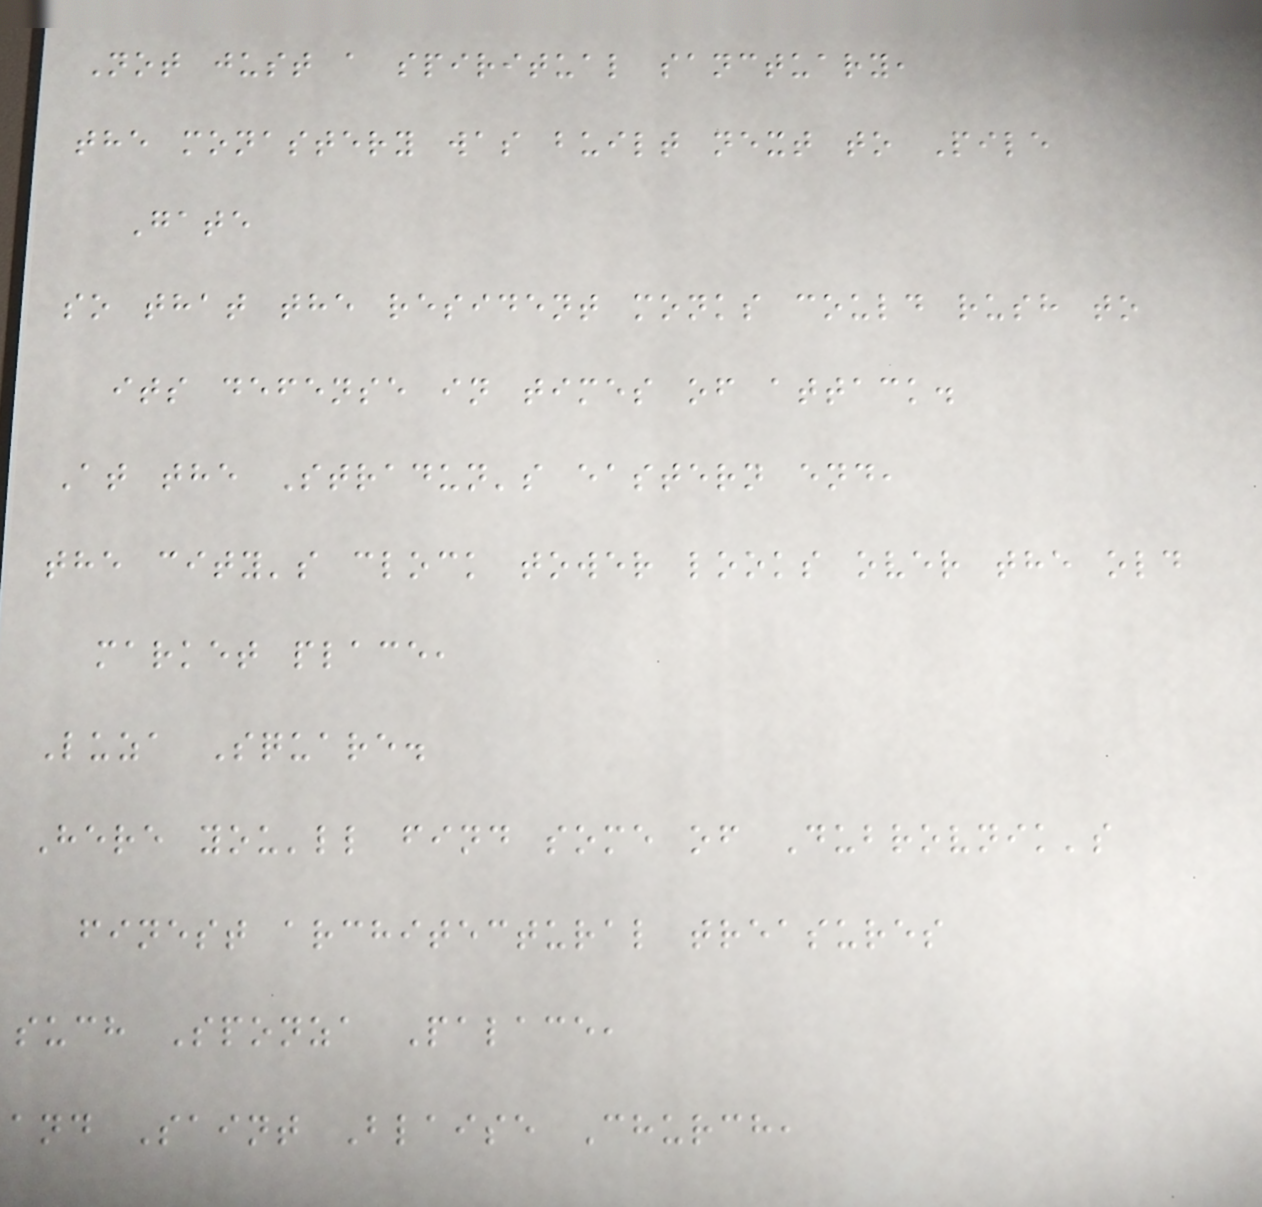Not just a spiritual sanctuary,
the monastery was built next to Pile
Gate
so that the resident monks could rush to
its defense in times of attack.
At the Stradun's eastern end,
the city's clock tower looks over the old
market place,
Luza Square.
Here you'll find some of Dubrovnik's
finest architectural treasures
such Sponza Palace,
and Saint Blaise Church,
